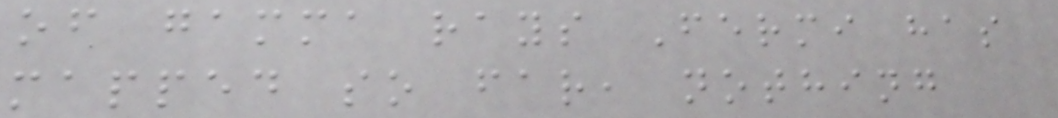of gamma rays Fermi has
mapped so far, nothing
